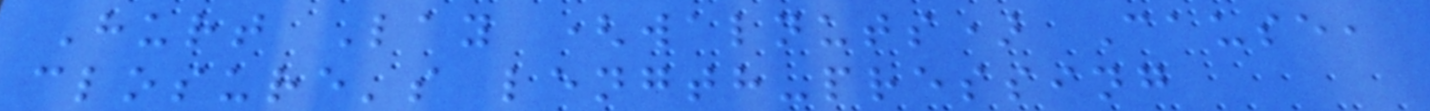Hurt Lay (walnuts) Cause,
closure's length-pressing
